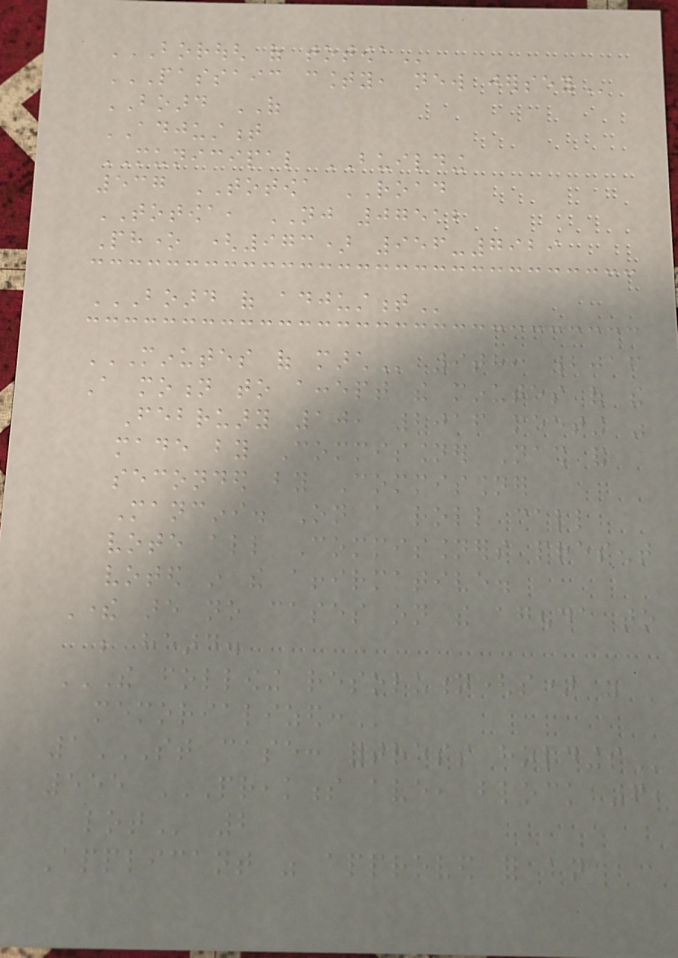BOROUGH OF TOTOWA
PASSAIC COUNTY, NEW JERSEY
BOARD OF
ADJUSTMENT
MUNICIPAL BUILDING
537 TOTOWA ROAD
TOTOWA, NJ 07512
Phone (973) 956-7929
BOARD OF ADJUSTMENT
MINUTES OF MARCH 9th, 2016
A motion to accept the minutes of the
February 10, 2016 meeting was
made by Commissioner Nash and
seconded by Commissioner
Mancini. On a roll call
vote all Commissioners present
voted in the affirmative.
There are no cases on the agenda to
be heard.
THE FOLLOWING RESOLUTION(S) WAS
MEMORIALIZED:
1ST CASE: FORTRESS HOLDINGS
555 PREAKNESS AVE, BLOCK 6,
LOT 2
Applicant was approved for an
